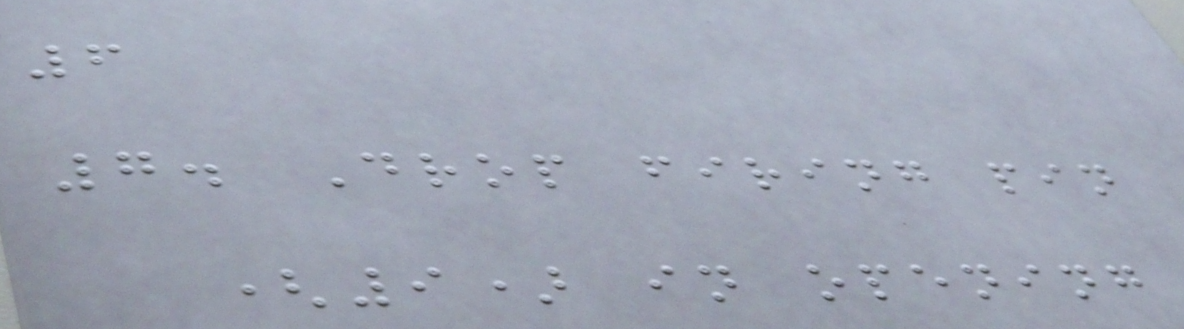6
7. Drop firing pin
(9) in opening
